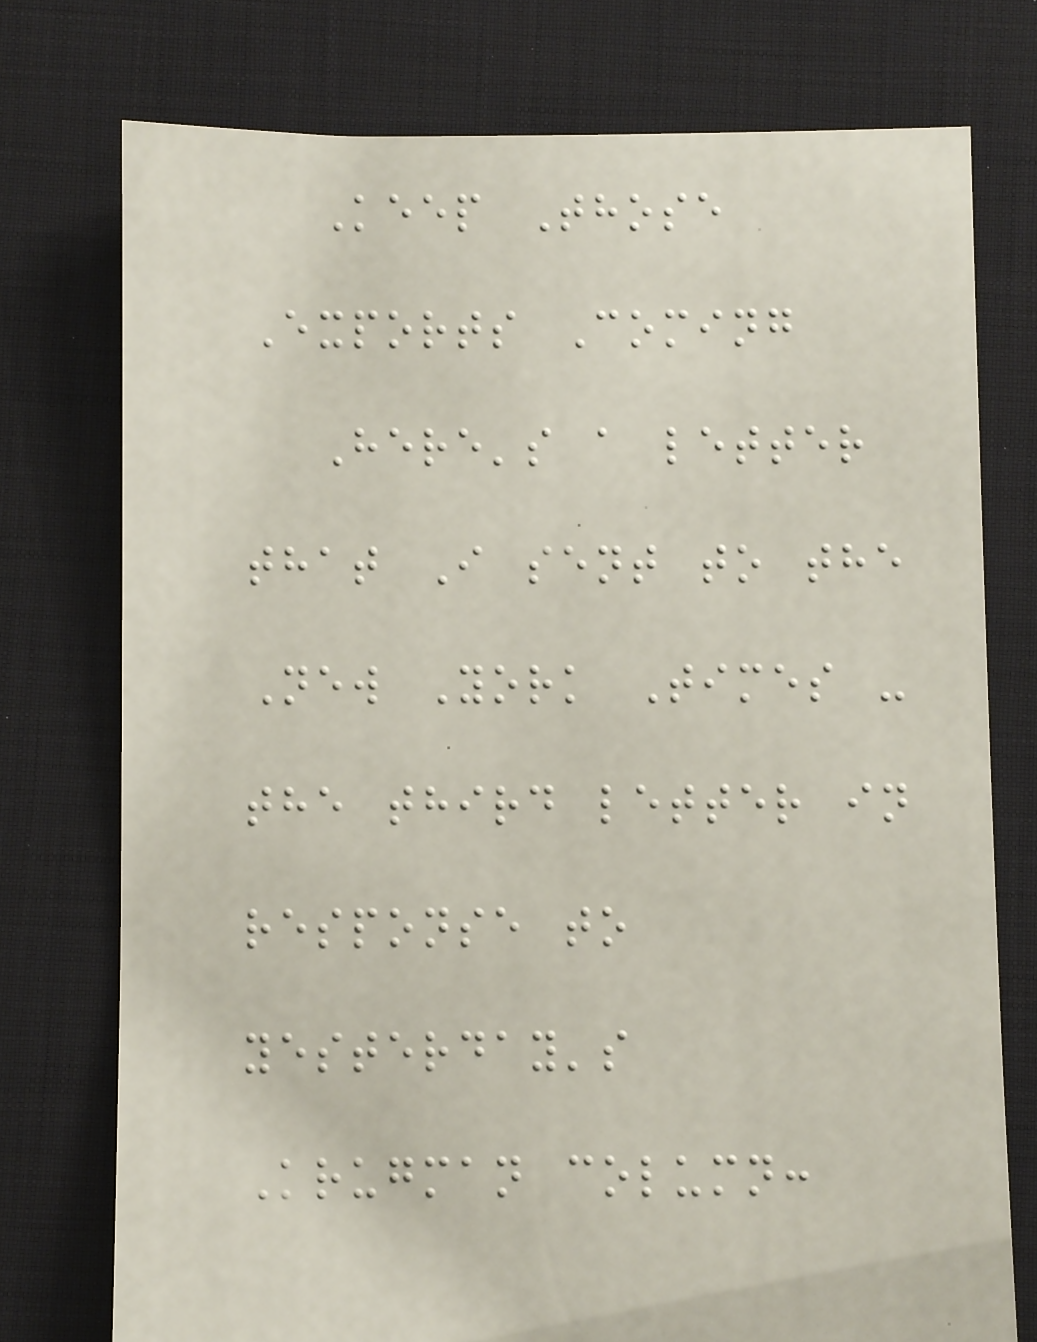Keep Those
Exports Coming
Here's a letter
that I sent to the
New York Times -
the third letter in
response to
yesterday's
Krugman column:
